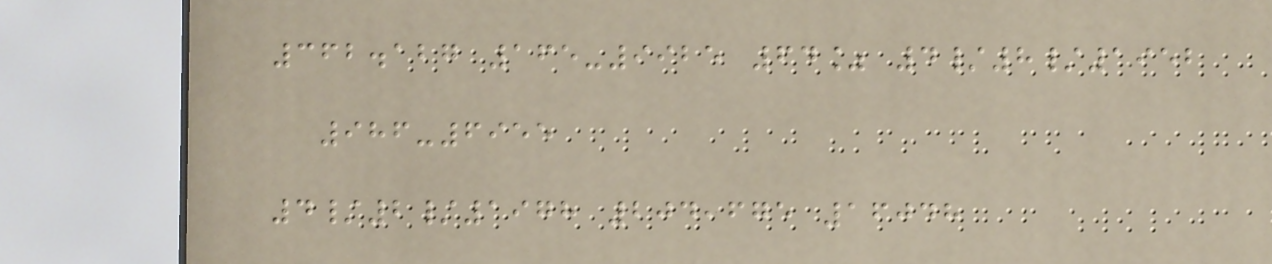362.127 165-9925 64% 4/8/1952
986-6955
4/2/1978 204,675 16048
